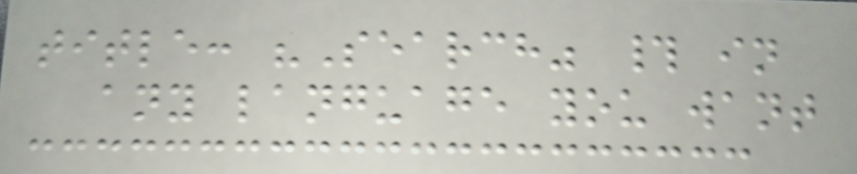title: "Search" # in
any language you want
